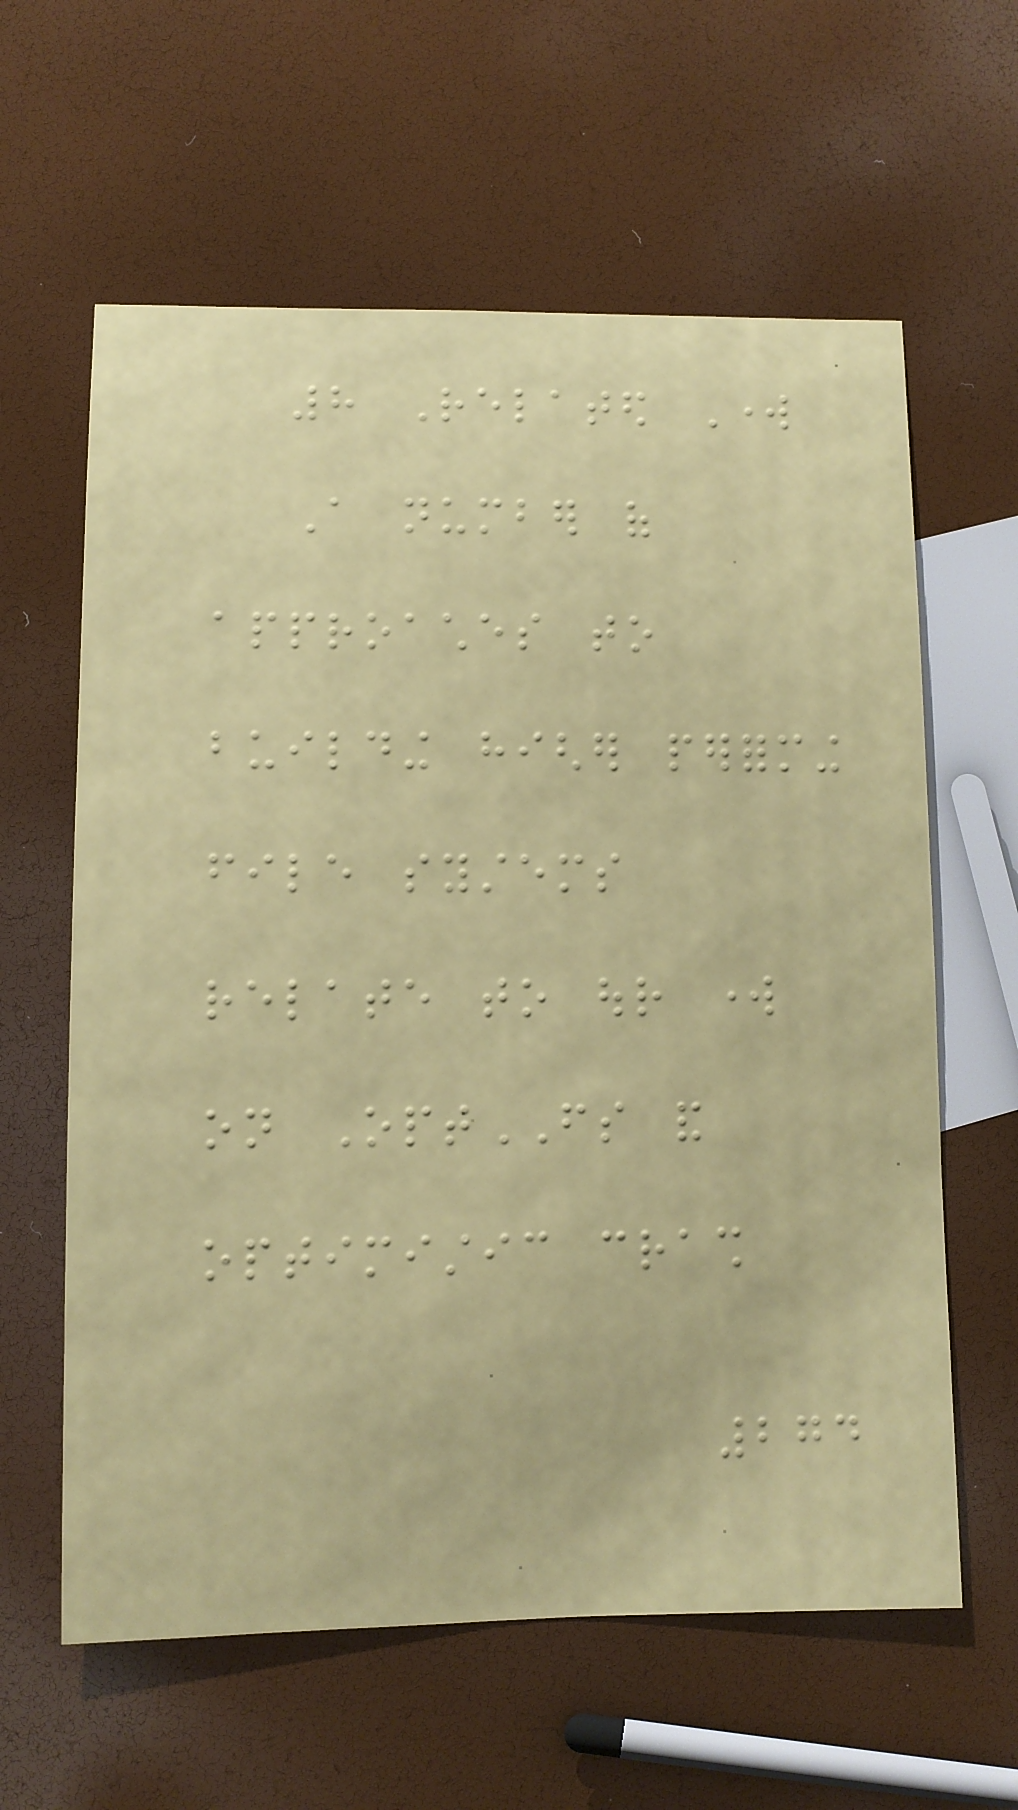8 Related Work
A number of
approaches to
building higher performing
file systems
relate to our work
on OptFS and
optimistic crash
274
